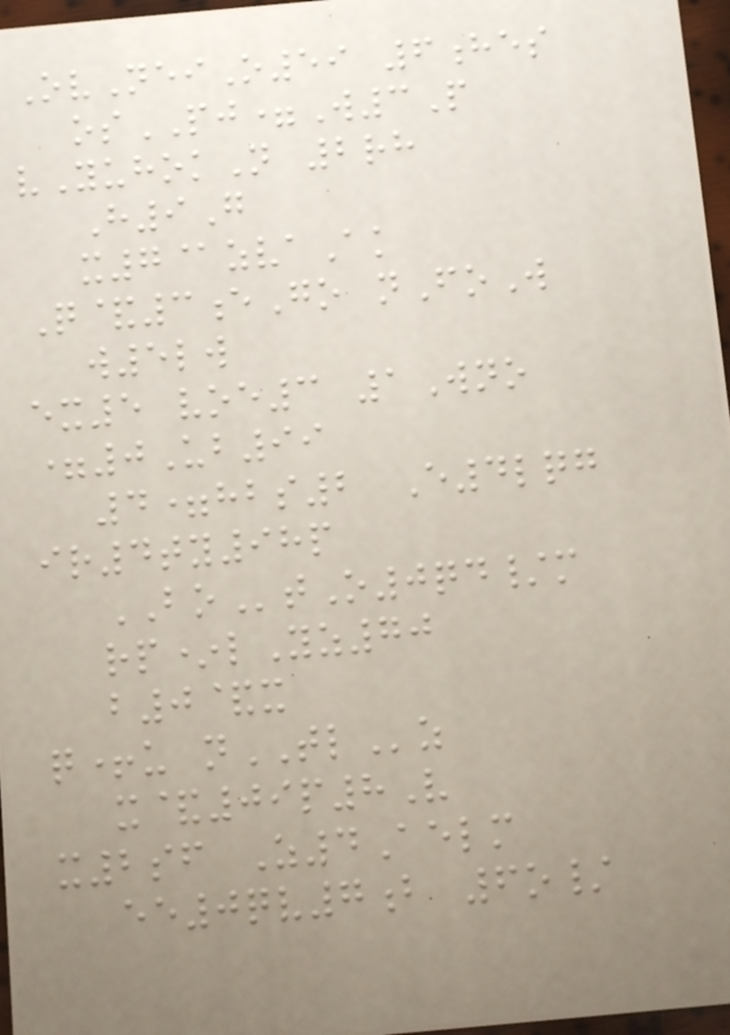OvNeiO59 6hes
osPJ=W3P
vYuhokN 2rh
H9G
x7@zvaAk
Q&3eGo nFoW
w5lw
ex5 voe3 1Wno
=0Ub99
4=hbs2 E4lqg
ir4ty98p
BOtO0qd/m
rp*lYz70
b0&x
q+u nTLz
x&09p8V
x2sf Z4Aelm
ee0qv7b 6o/
